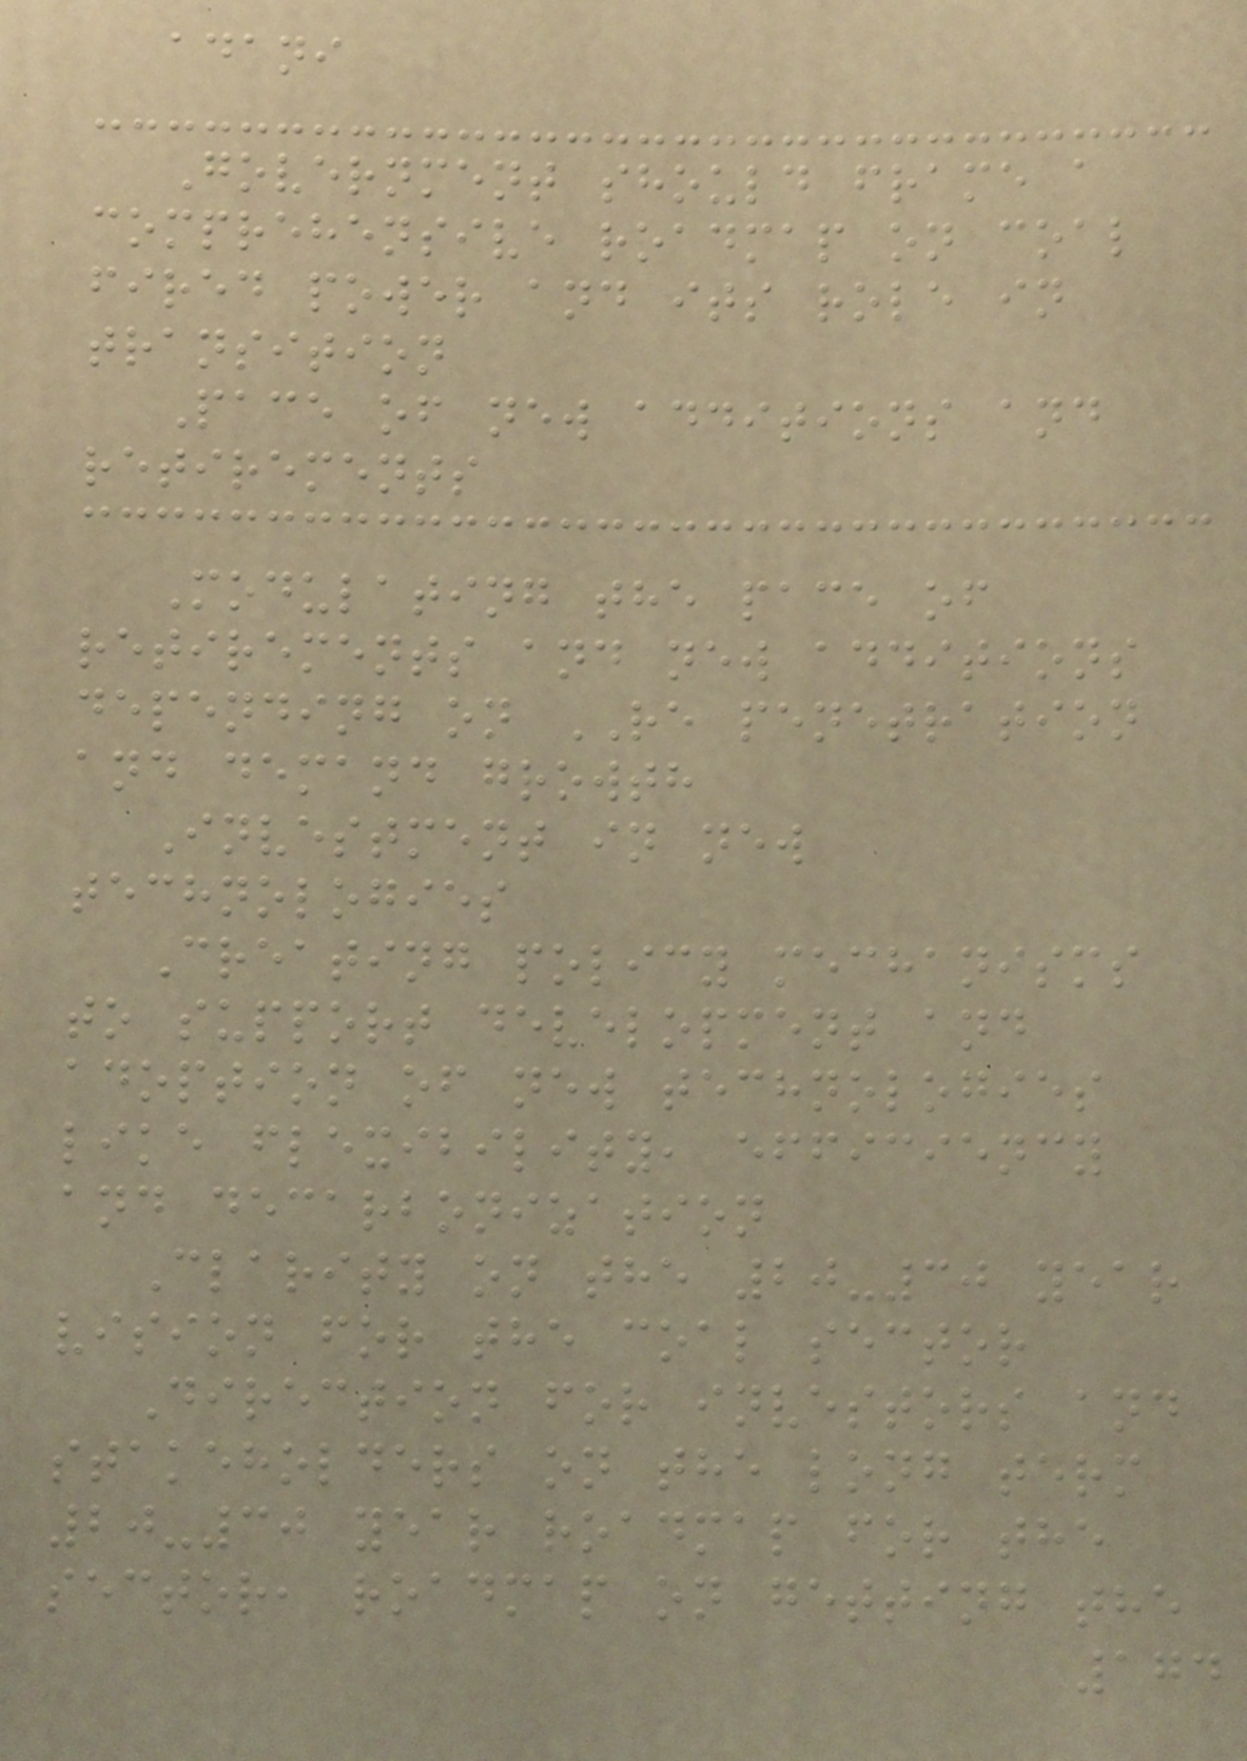adani
Government should frame a
comprehensive roadmap on coal
fired power and its role in
transition
Pace of new additions and
retirements
Modulating the pace of
retirements and new additions
depending on RE penetration
and demand growth
Investment in new
technologies
Creating policy mechanisms
to support development and
adoption of new technologies
like flexibility, efficiency
and decarbonization
Clarity on the 20-30 year
vision for the coal sector
Direction for investors and
stakeholders on the long term
20-30 year roadmap for the
sector, roadmap on getting the
174
